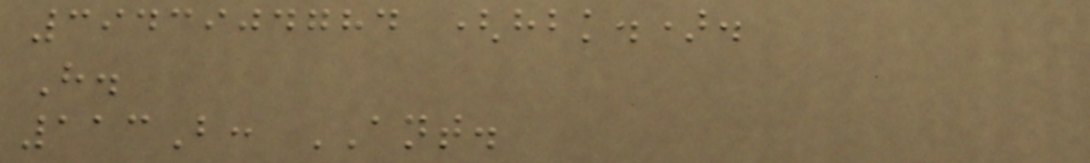3943904784 (hbk.).
H.
113B: ANT.
